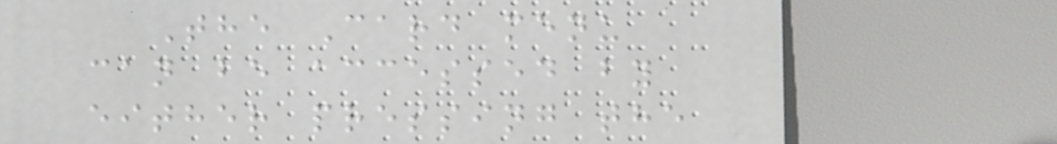The Card menu
can be accessed by
either pressing the
